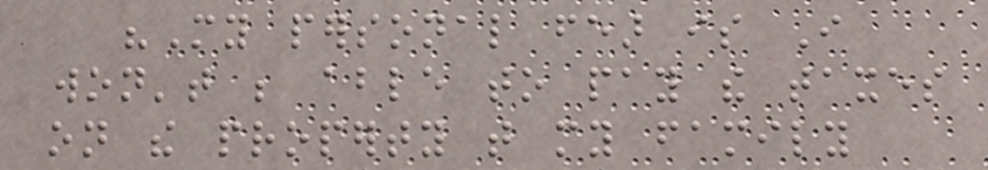"My personal fear is I
won't be able to pay the taxes
on the property that my family
